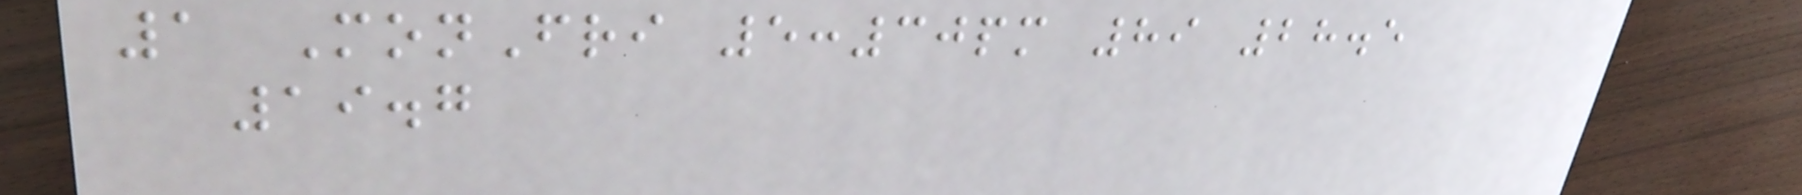1 MonFri 5:30pm 89 28.5
19.7
